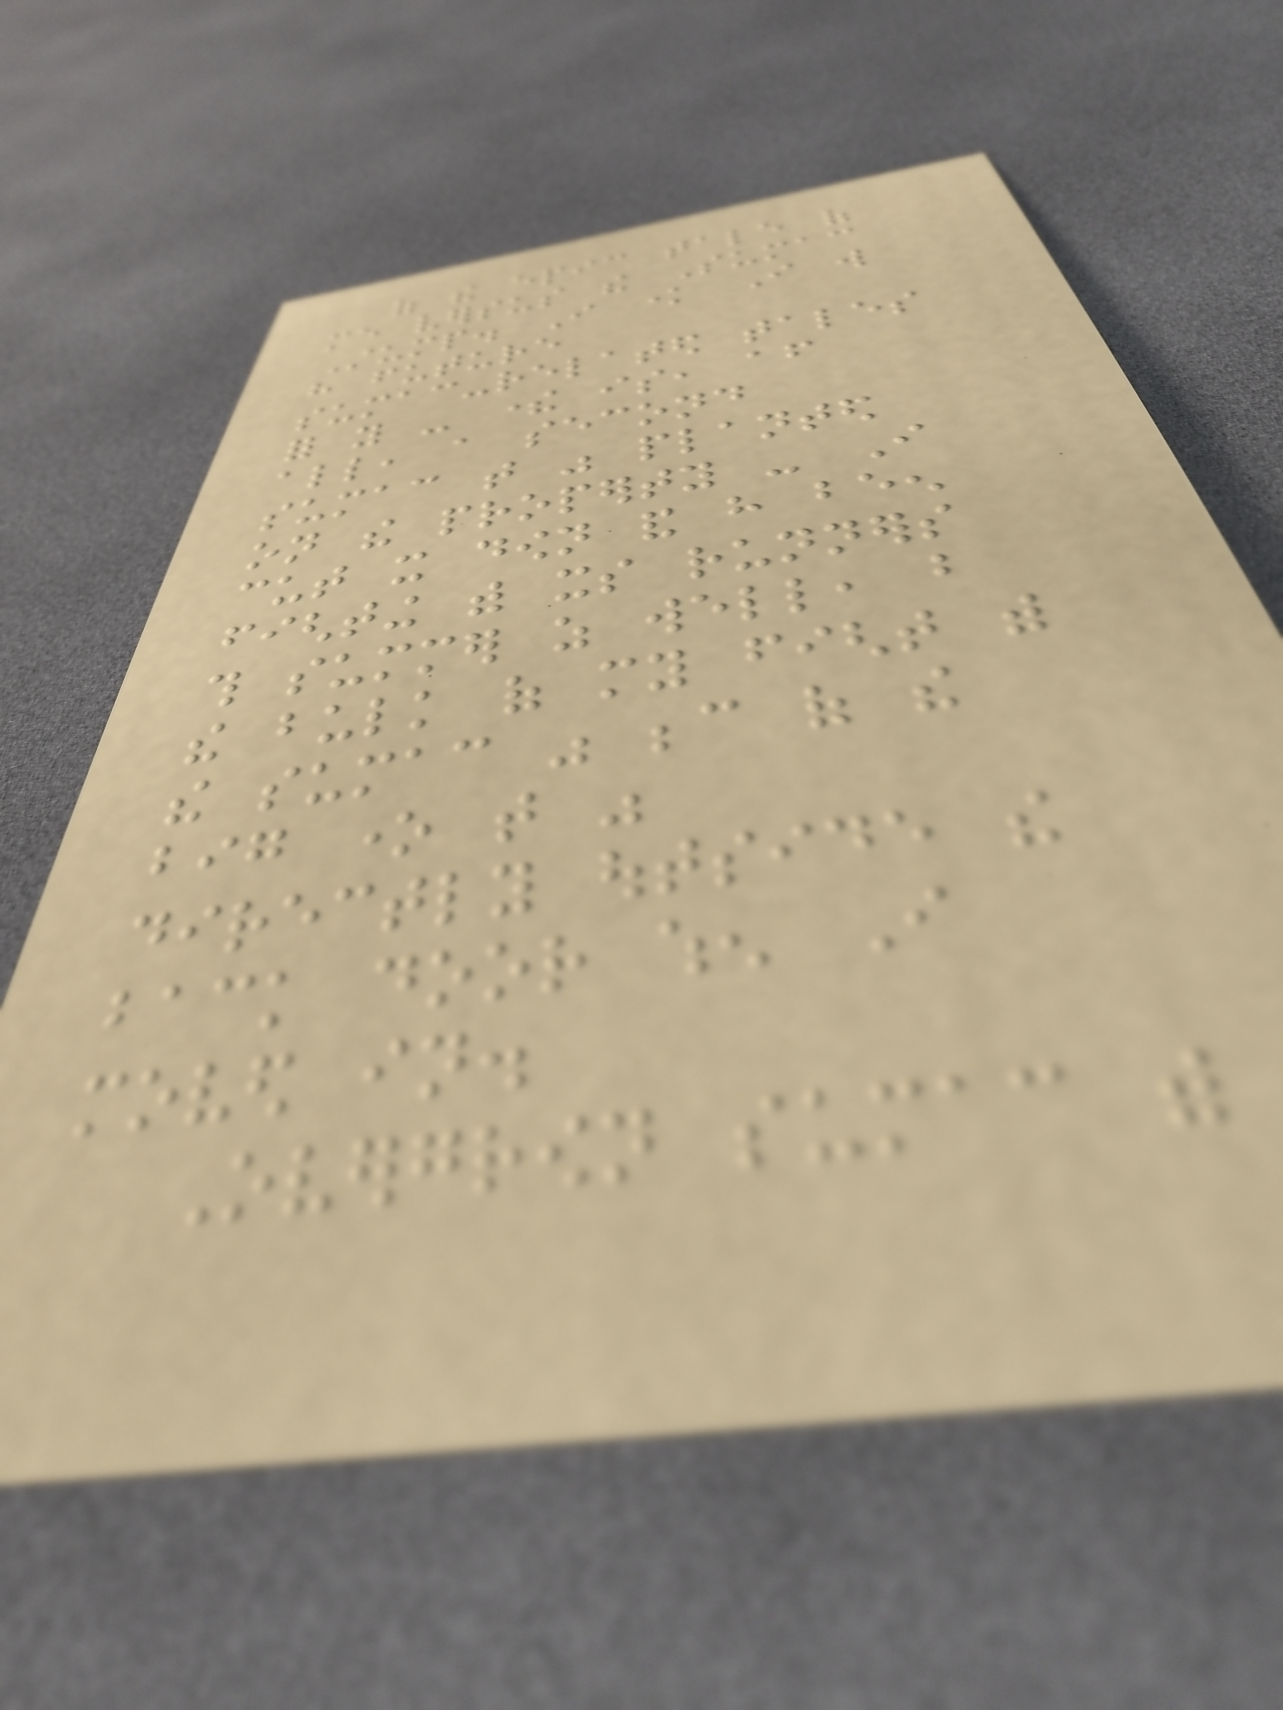of the epic tale of
me versus the Sumac
Stump. I know I will
have future
sumac-related tales
for you - there is, after
all, a second
sumac that was planted
on the property - I
cut it down and have been
fighting with its runners
this summer as well, but
the bulk of my fight with
the sumac was because of the
big one that was
directly outside the
back door when I
moved in.
Overgrown sumac with
